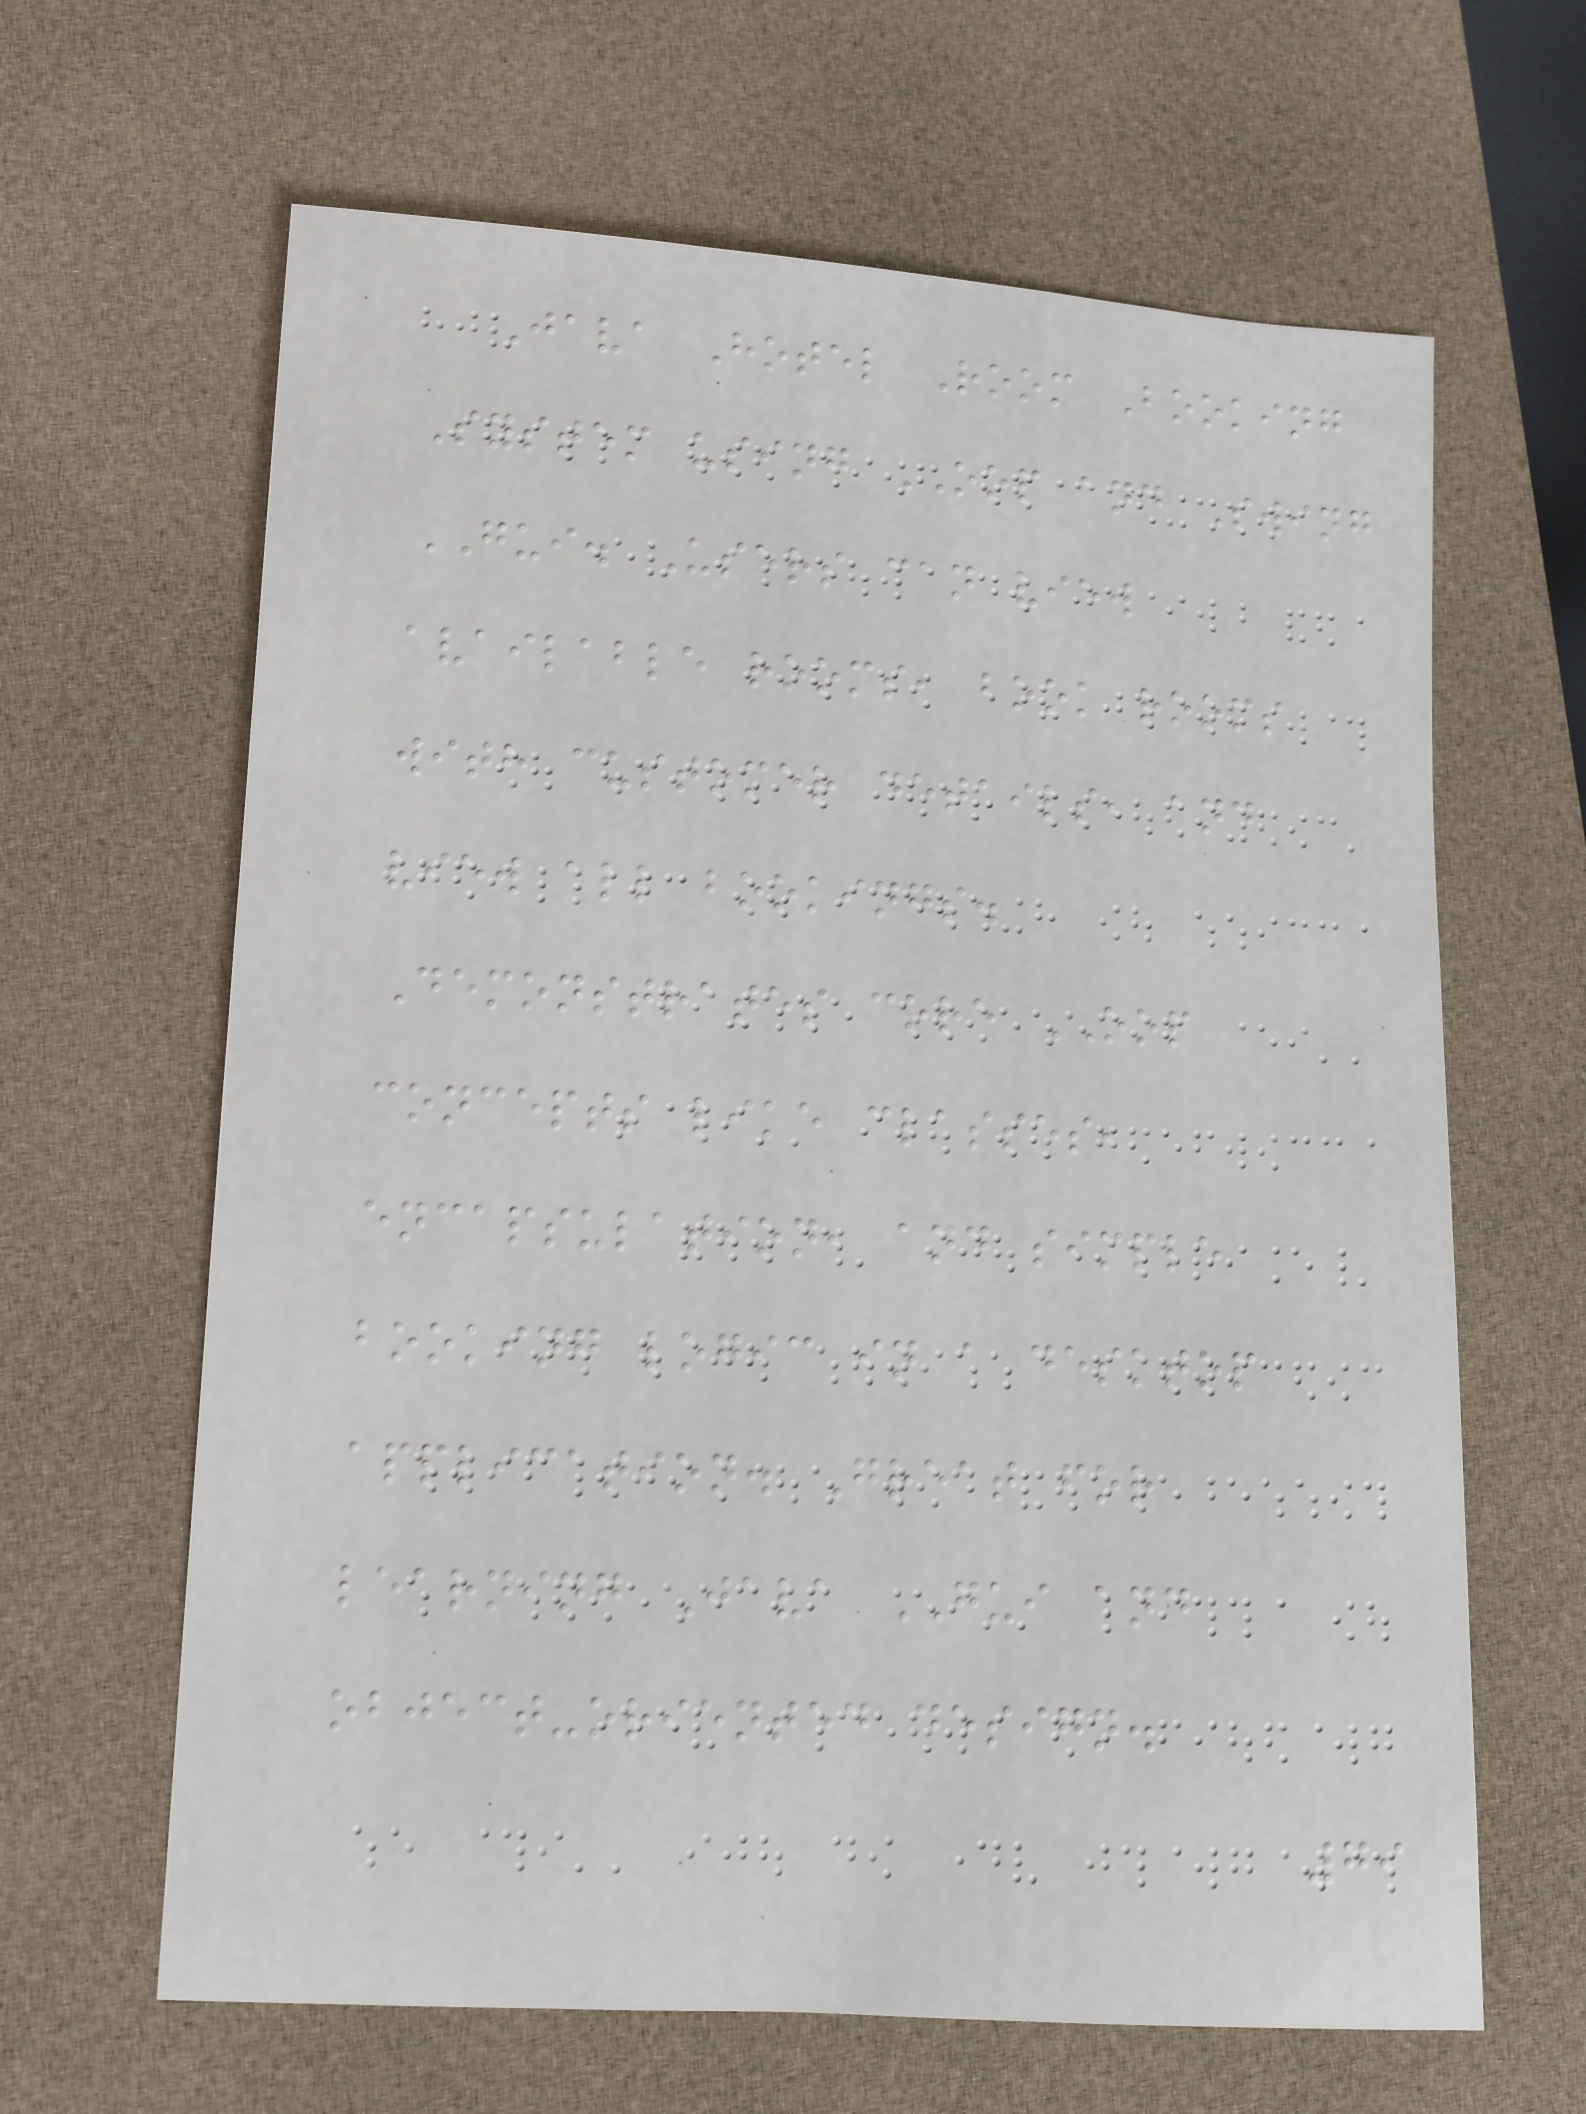Java Hotel Room Booking
System using OOP and Swing
GUI. Users can view
available rooms, book rooms
with customer details, and
view all bookings.
Demonstrates core OOP
concepts like classes,
encapsulation, and simple
booking logic in a desktop
application. Great for
learning Java GUI and
object-oriented design.
79
